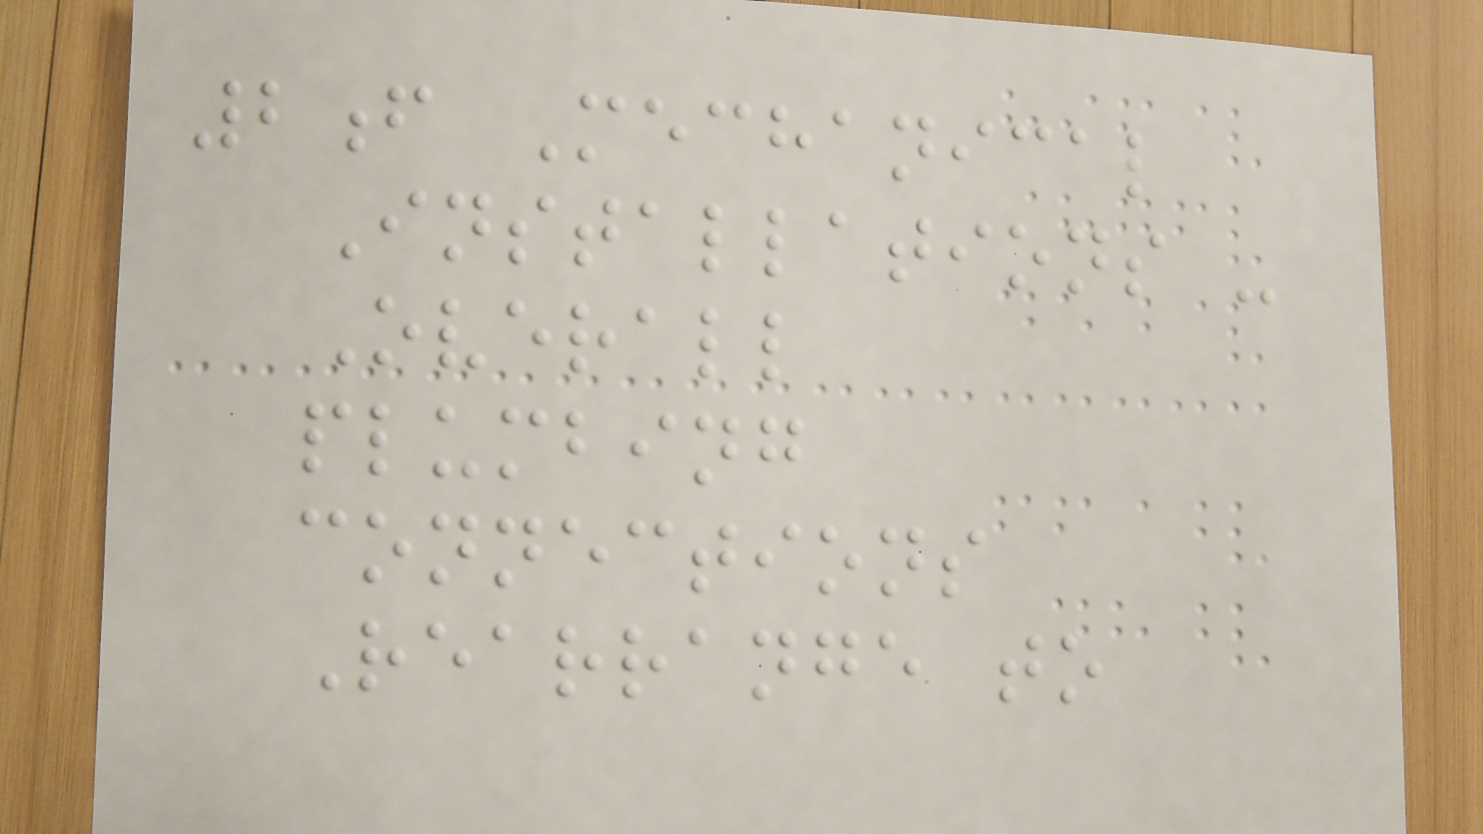2f Mechanical
Installations -
Overall
plumbing
connections
Rearrange to
